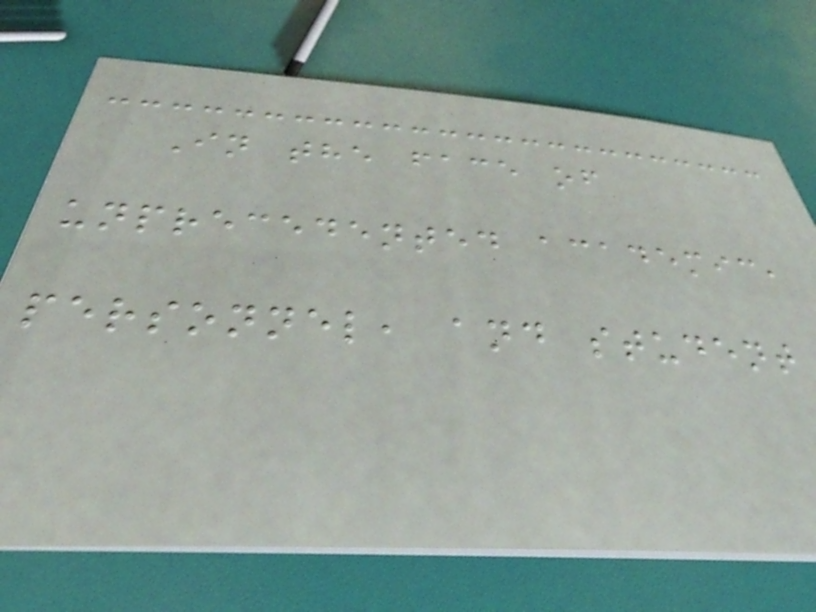In the face of
unprecedented academic,
personnel, and student
